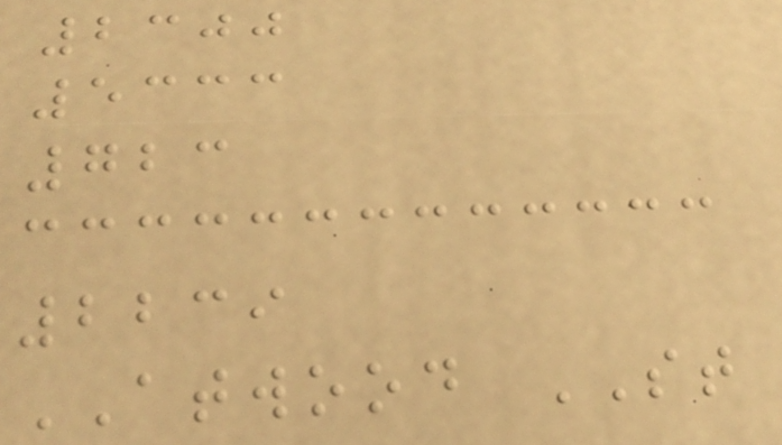2300
5333
723
2239
ATWOOD ST
